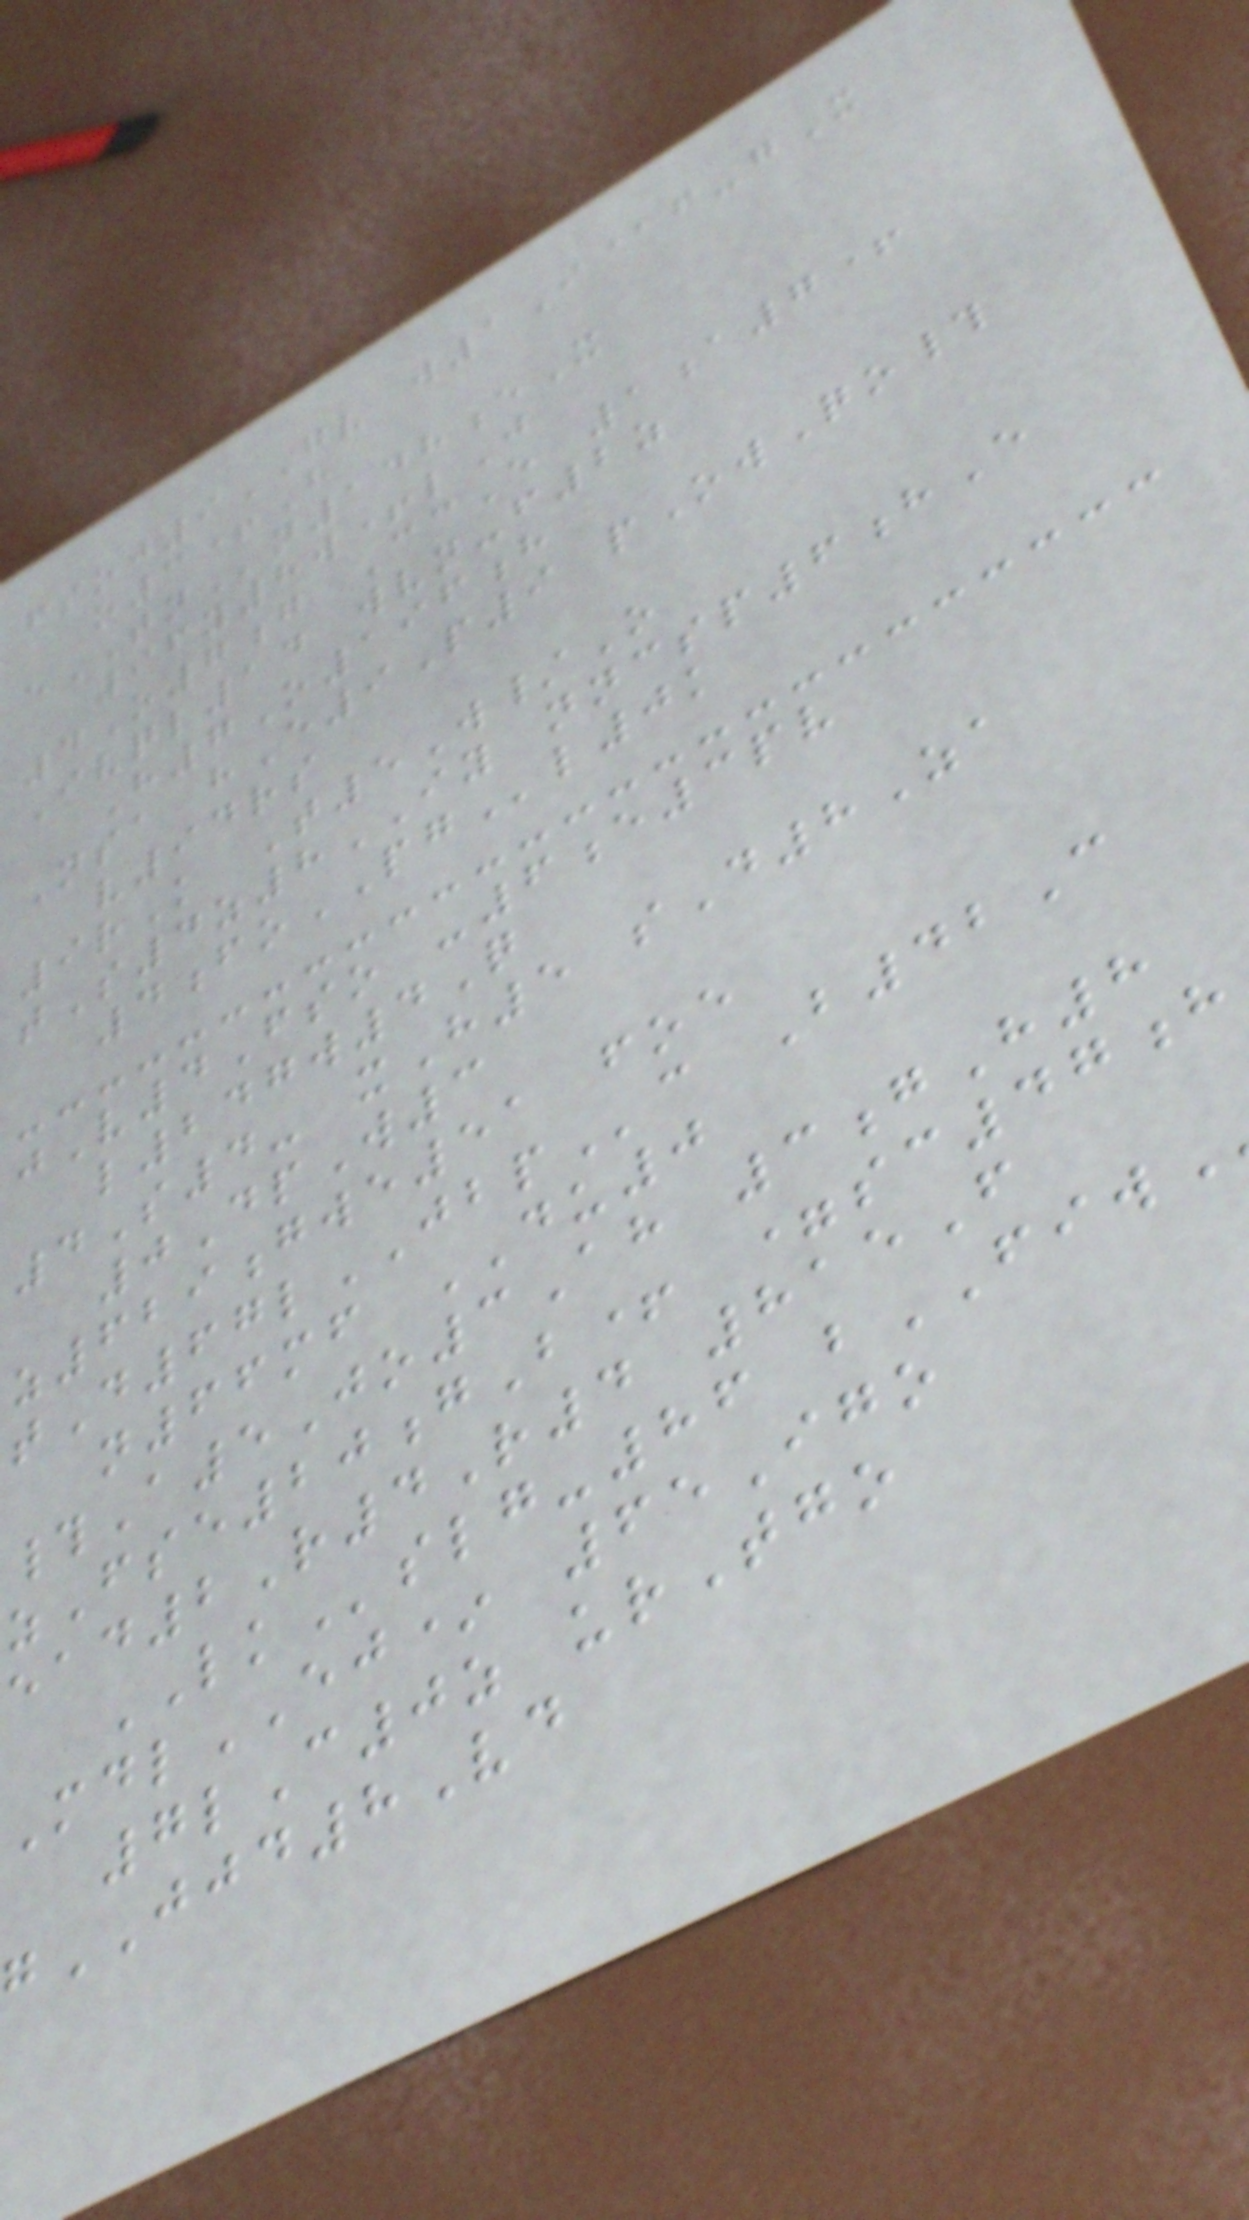fsoj9GV w1I@f-gX
o3+H
eTNn148eX
96y8w+lJ
4O7g CcE 1a7+
Ivql14 wvn-f2z
H7O196h
Nsa hE9P9 pOwQo#
v94rs
9rK T5W/O
tS4z8IY nncsp6hE
4foPGl0k
jV4Fso -6e3pv
l247w4Q
4S4- xH5 sD8Za
0DpW3
z629gwe51 foe
tD67lJBPc B42C
n66mf DU0
#A5Jo3Ah 3gH8
zFse20gB+ =sc47h
ead2R4R4 815F
LKslg-86 bFIW
MdlEJ* 65Igo
7lC0z urTgo
gJJD8Vd
